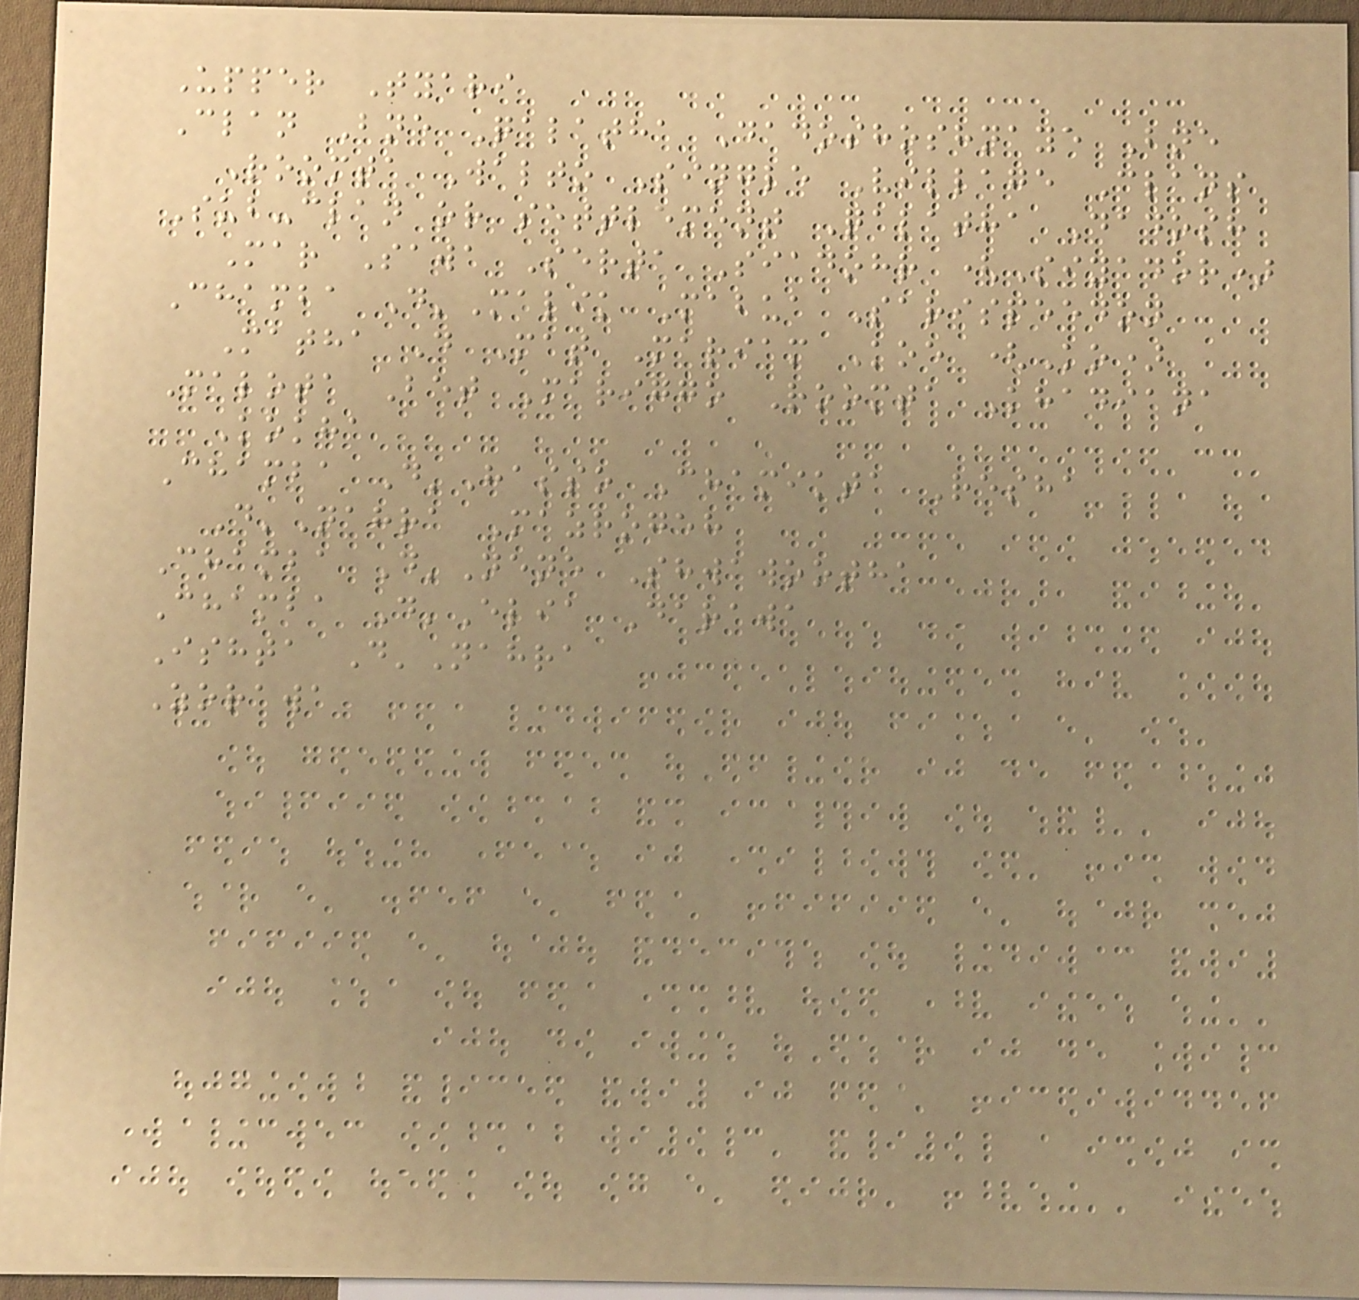Upper Tyari
Clan Bne Qalatha Dadoshoshnaye Bne
Roomta Walto Single Village Clans
Sub-clan or settlement Qalatha Dadosh
Mar Sawa Serta Siadohr (Siyador)
Chamba D'Malik Mabua Sarispeedon
Matha D Mat Mariam Koe (Ko)
Malota Bet Mariggo Roomta Khadiana
Kokha
Chamba D'Hasso Chamikta Resha
D'Nahra Mazrogeh
Chamba D'Nene Shwawootha
Chamba D'Elia Darawa
Ishta D'Nahra
Zorawa
